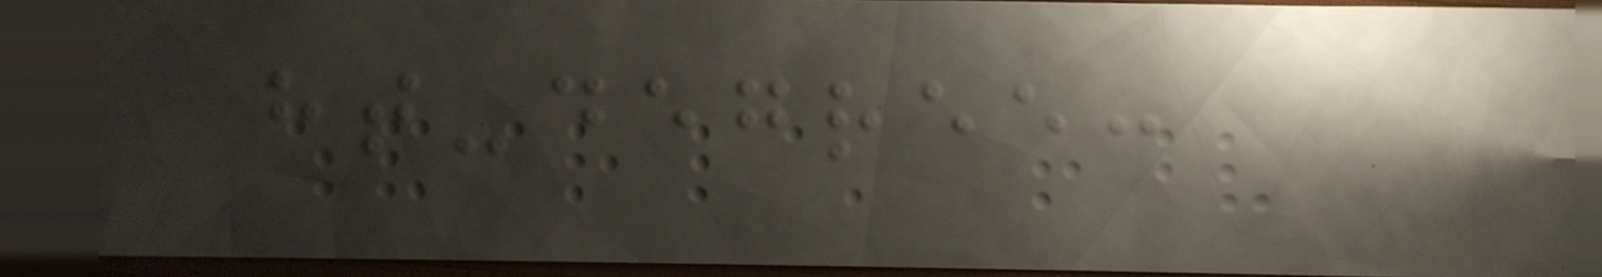ht-degree:
